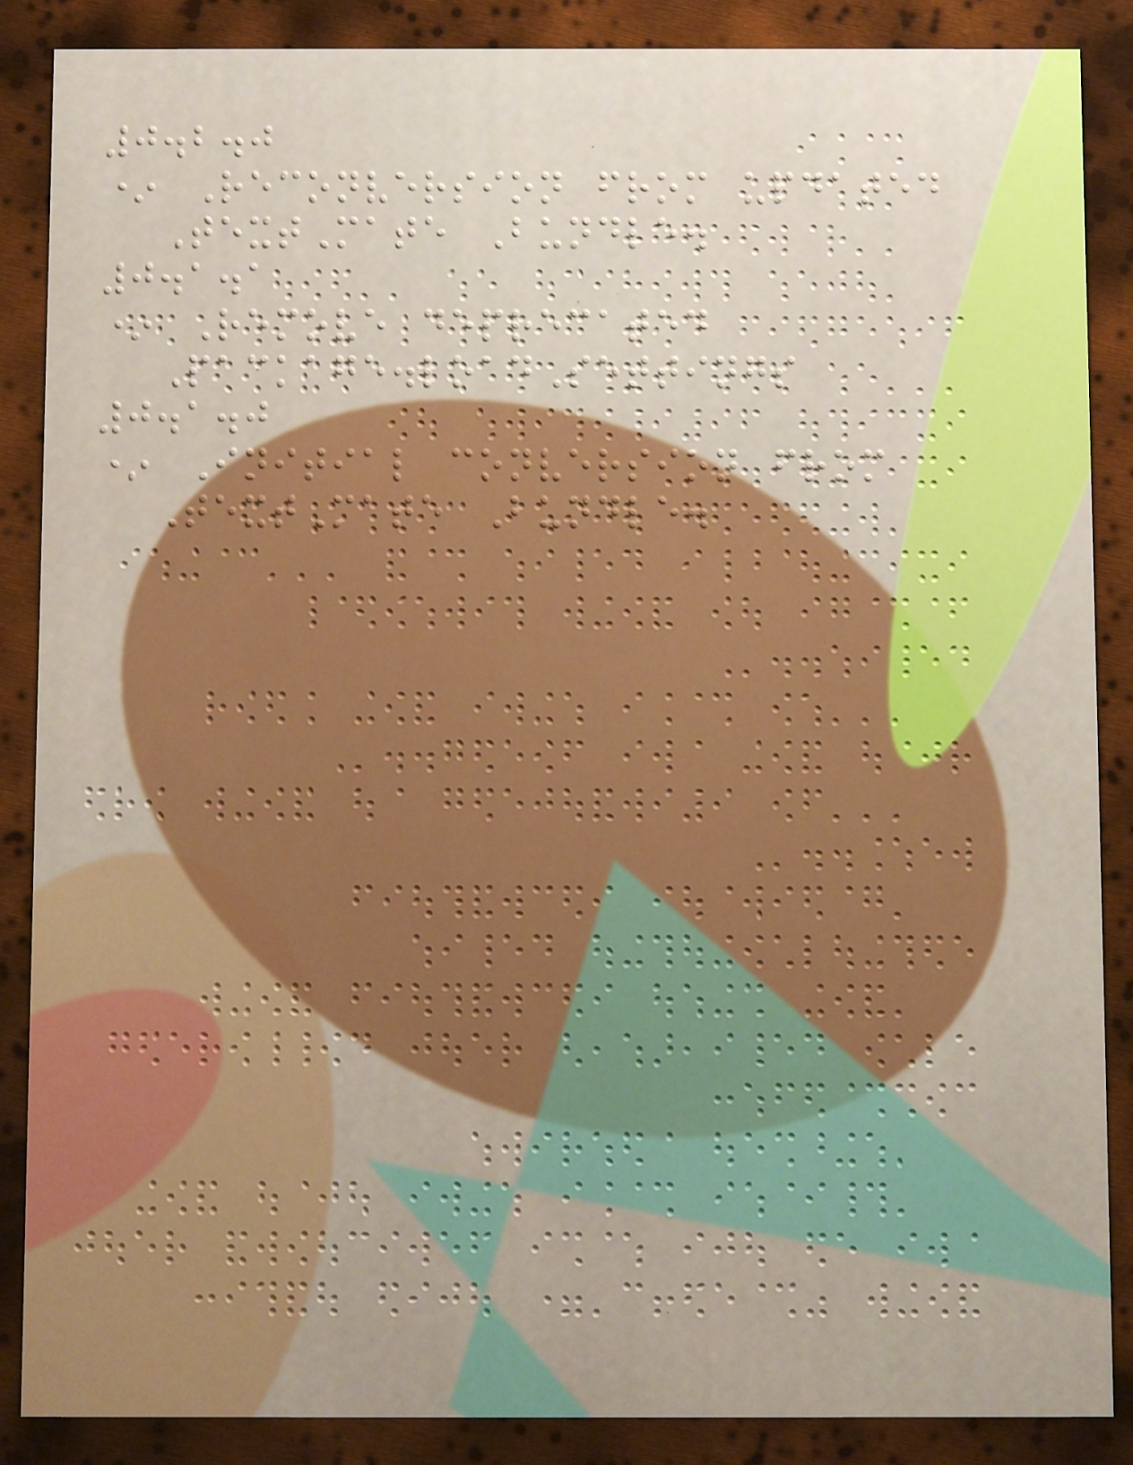0.2.0
* Reconversion from updated
TextMate Bundle.
0.1.1
* Remove deprecated
Package.loadSettings
0.1.0
* Initial conversion from
TextMate Bundle.
